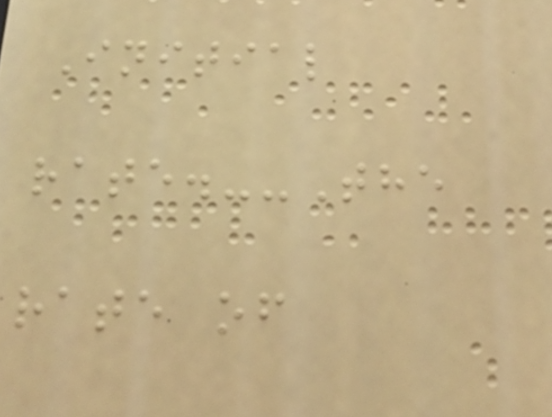Initial
rate.--The
rate of
